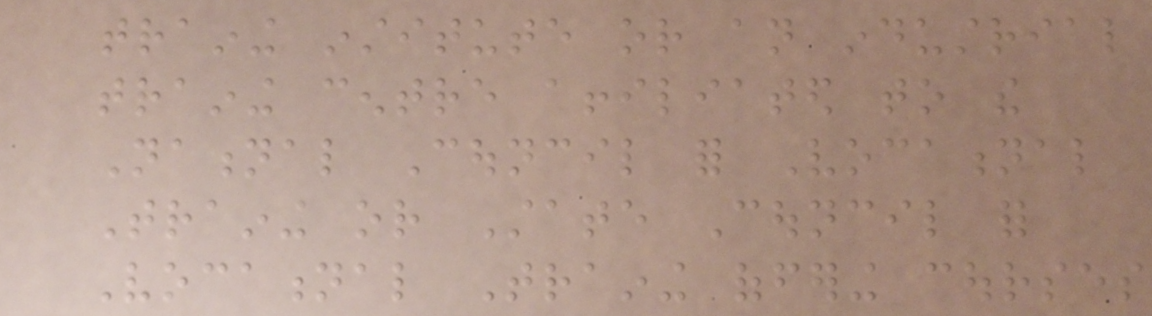training institute or an industrial
training centre affiliated to the
National Council for Vocational
Training or State Council for
Vocational Training offering courses
